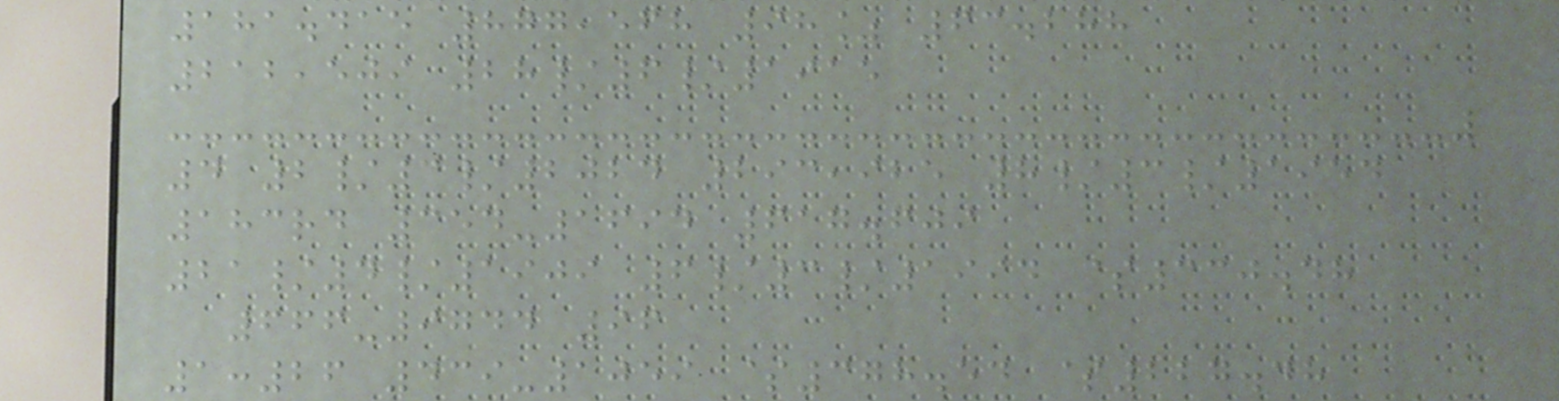181.415 877,568 98% 63.288
212,509 28/6/1915
4 2/3/2024 293,925 8/3/1954
183rd 354-1694 617.609
21/4/1909 6/3/1994 $330.48
666-9744 96
1:26 439-1059 $378.54 $227.48
